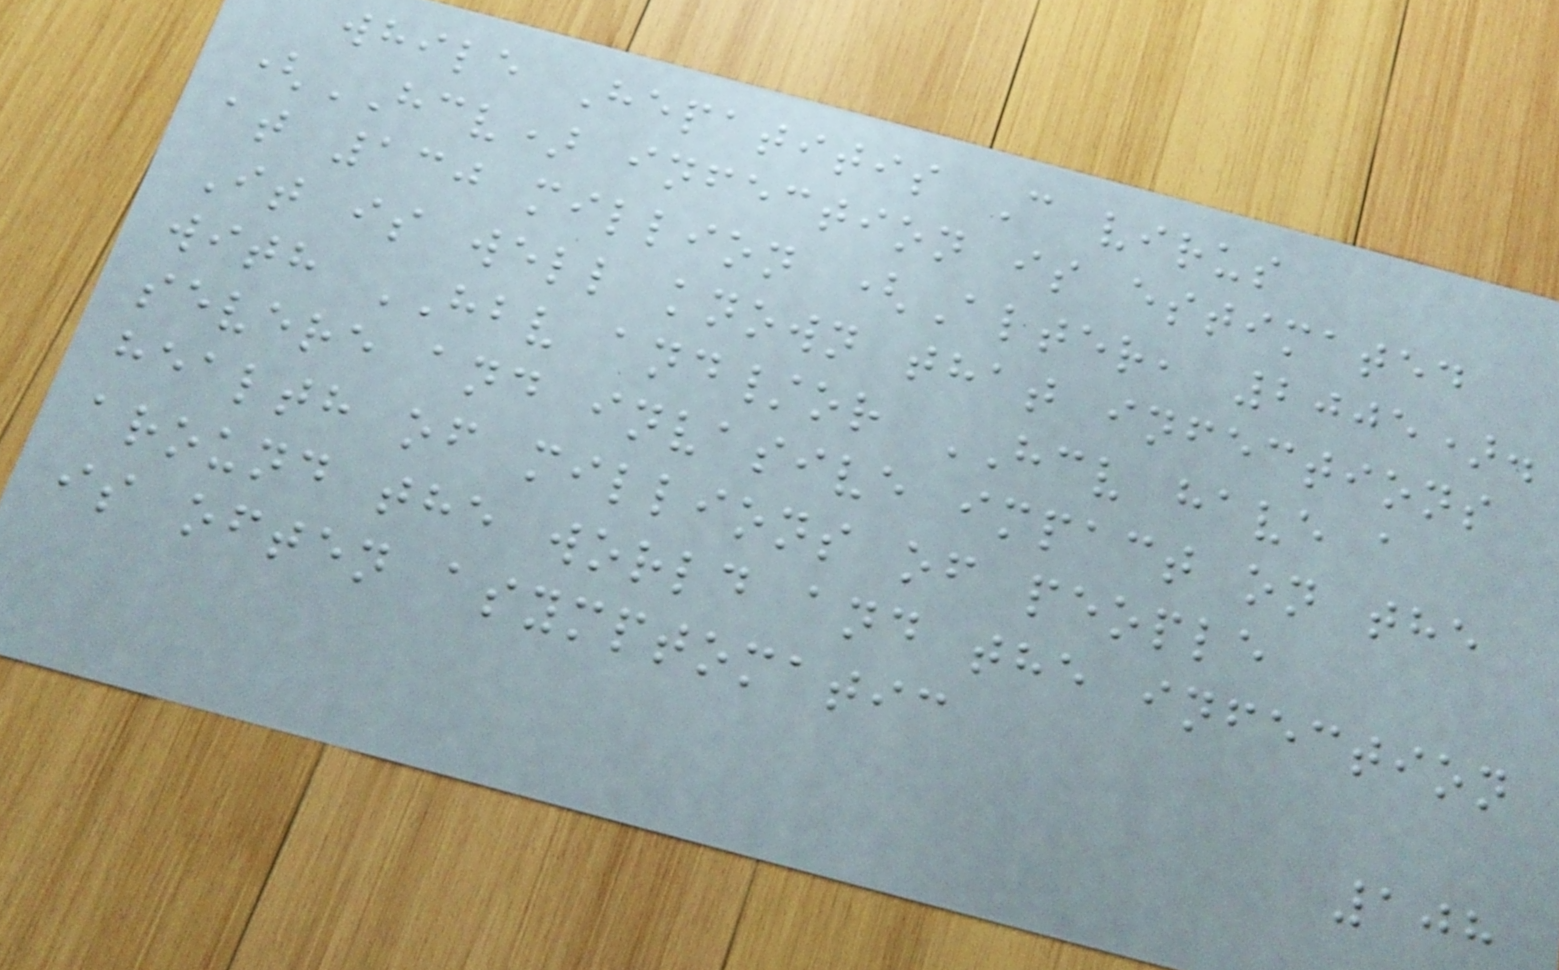while Hepatitis C virus
(HCV) infection is estimated
at 130 million (Alter, 2005).
It is well known that infections
with HBV and/or HCV have a
severe and invasive impact on the
health of millions of people
around the world and the infection
is often asymptomatic
108
